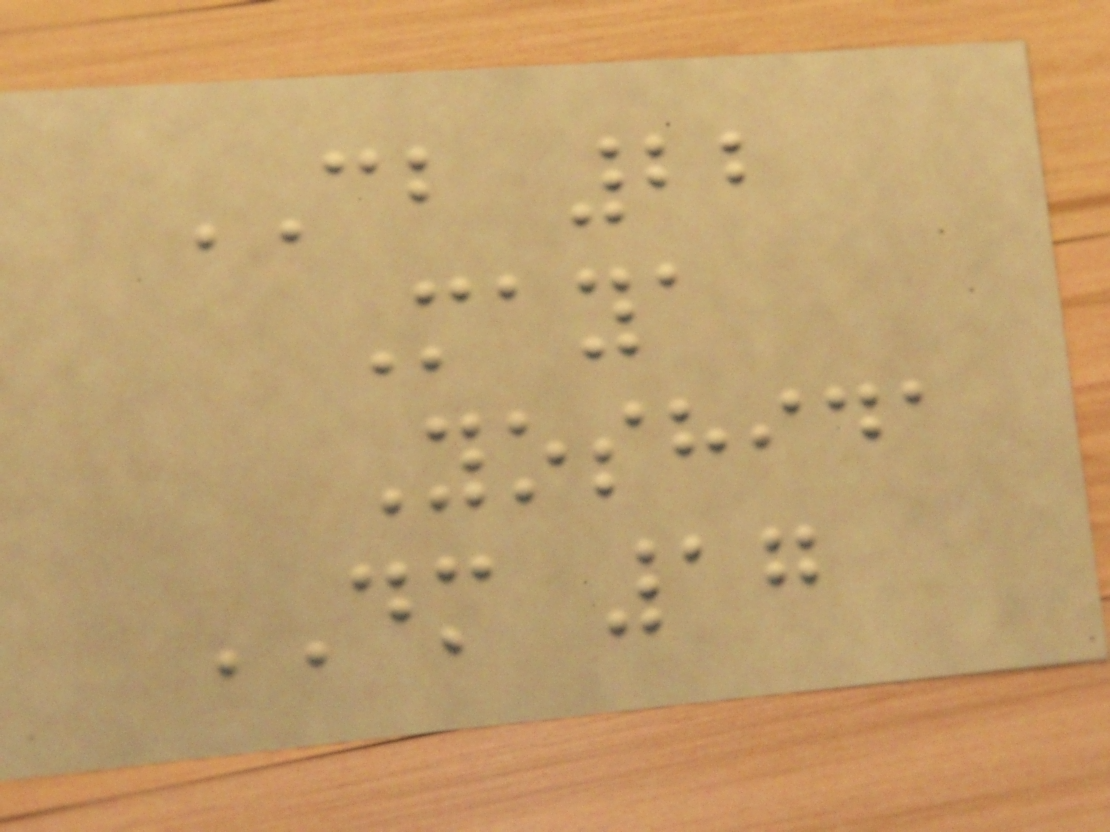CB 22
Maya
Yoshida
DM 17
